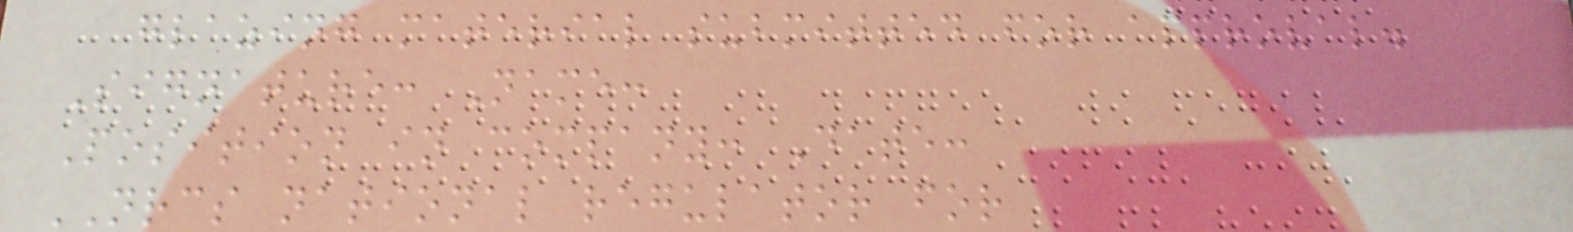glazing material submitted for approval.
Signature: Name:
Position in company: Date:
NRCS national regulator for
